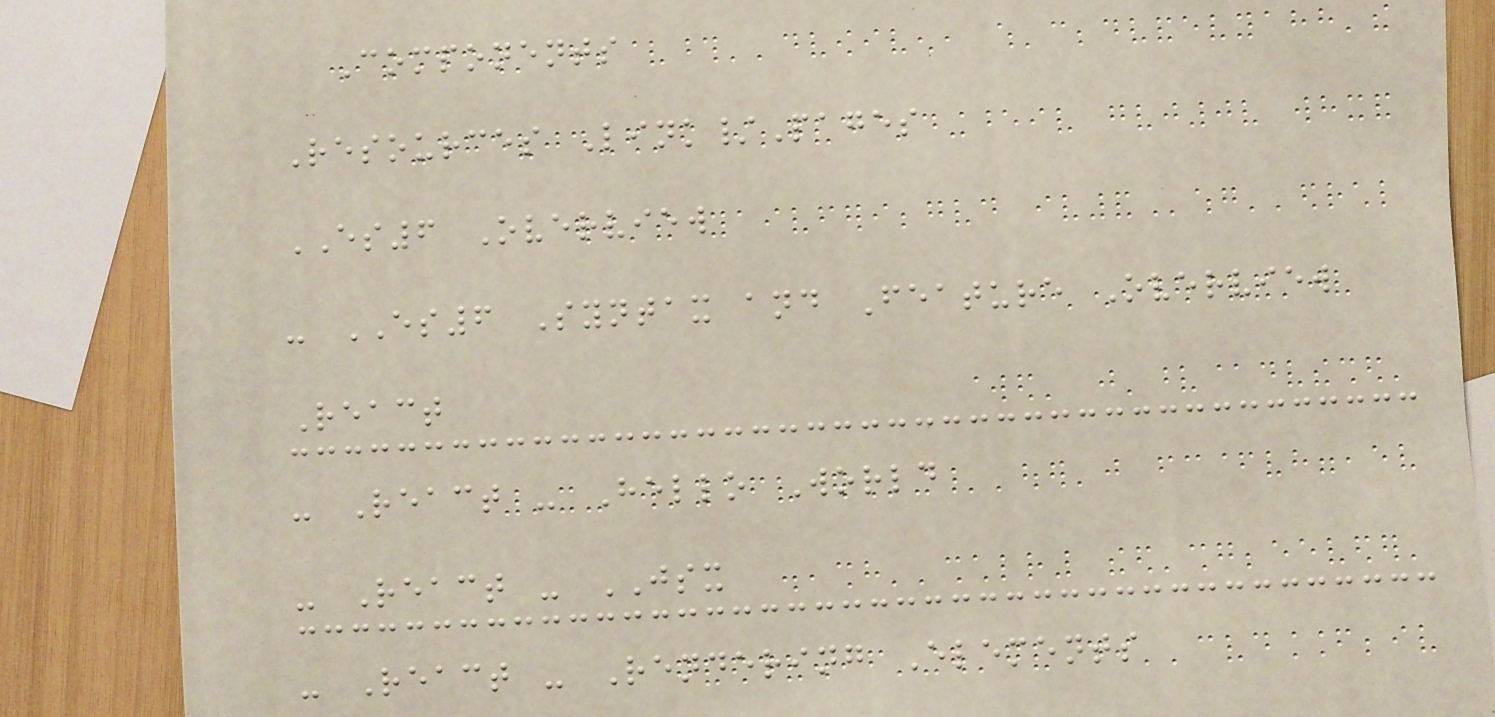Components
Resources Link/Pages
ES6 Overview
- ES6 Syntax and Feature Overview
React
- React - Hello World
- React - JSX
- React - Rendering Elements
